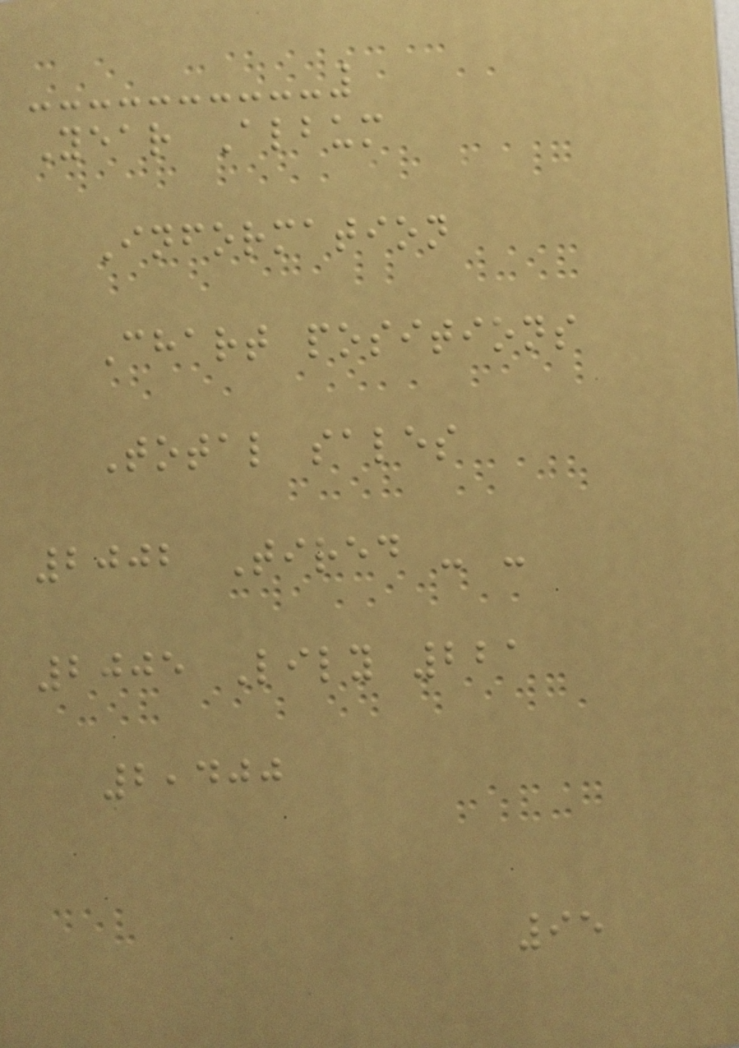Year Album
Information
Chart positions
Total sales
2002 Tired - -
2005 Lily 221
2,400
95
